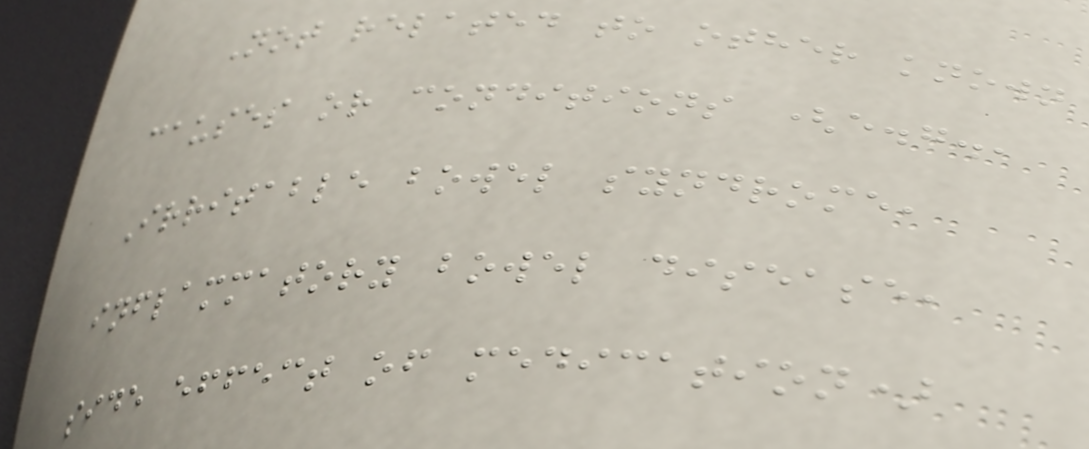Not related to other known
causes or conditions (e.g.,
Irritable bowel syndrome,
inflammatory bowel disease,
side effect of medication)
